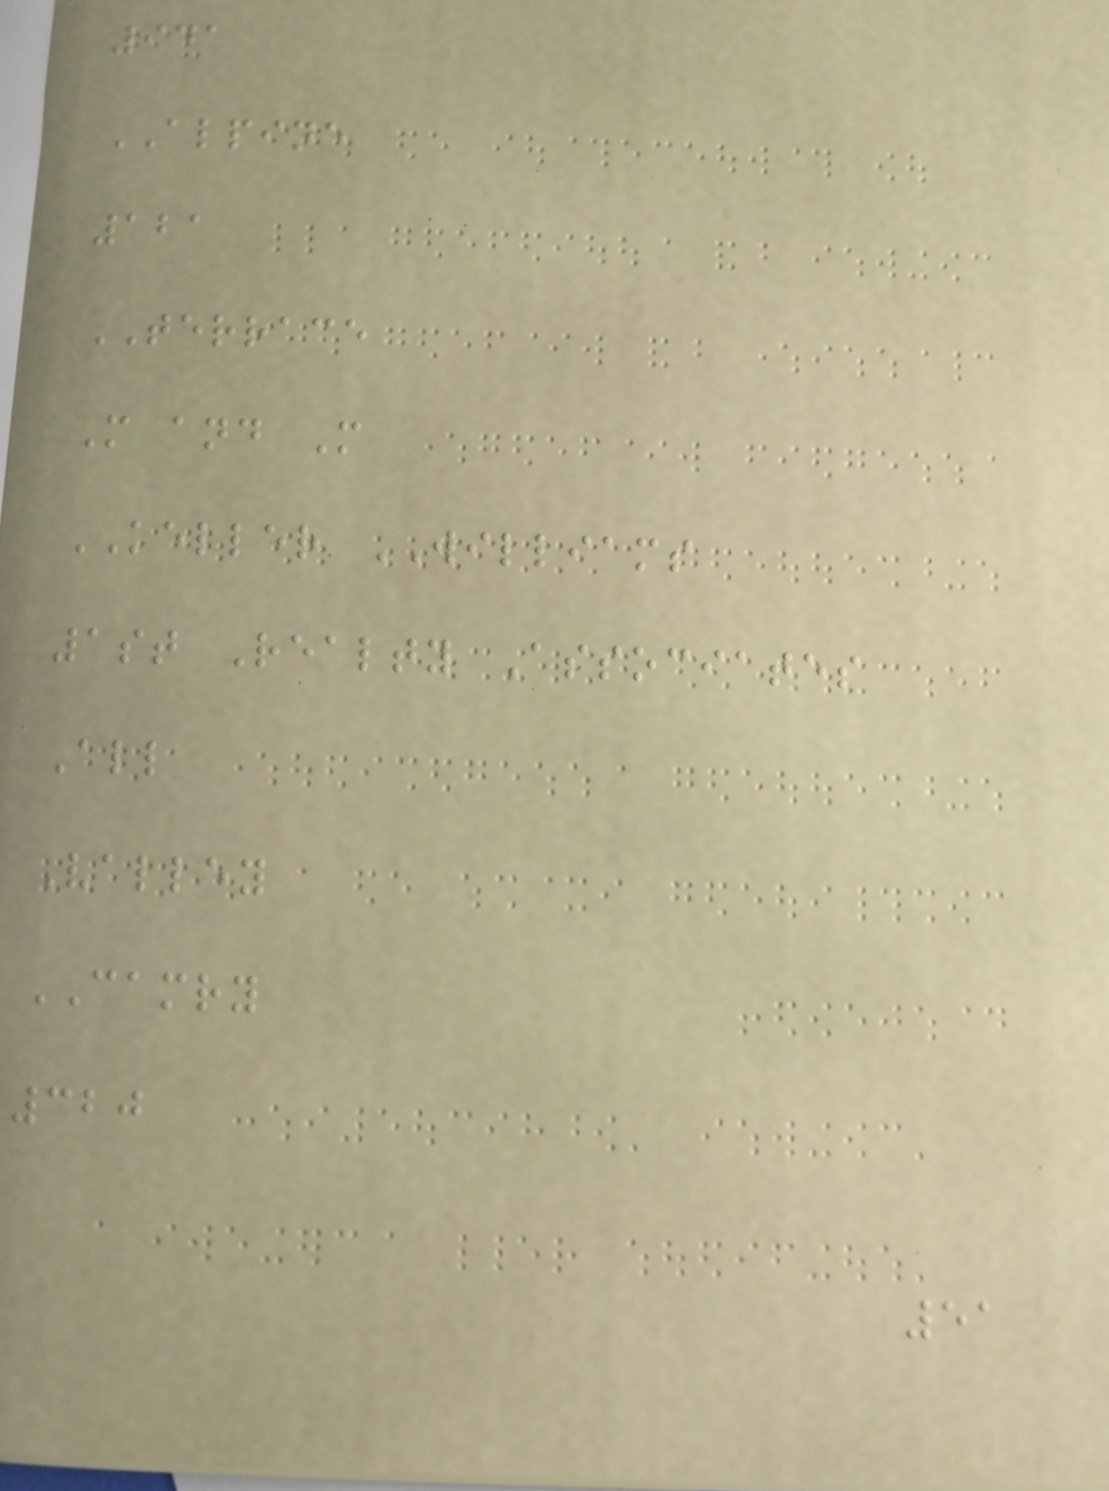941
ALPINE
121
TERRACE
M and M
KELLER WILLIAMS
1st Realty Associates
All
Valley
CAMRY
320
51
